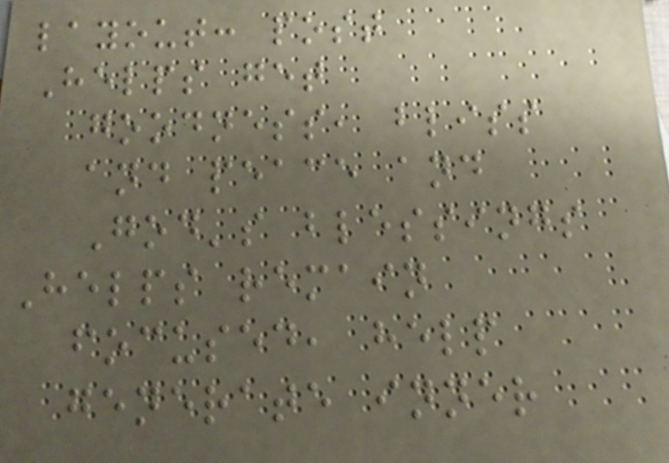layout: post
Helps get
goodness, bliss
and peace and
God's blessings
Helps remain
focused, help
generate inner
